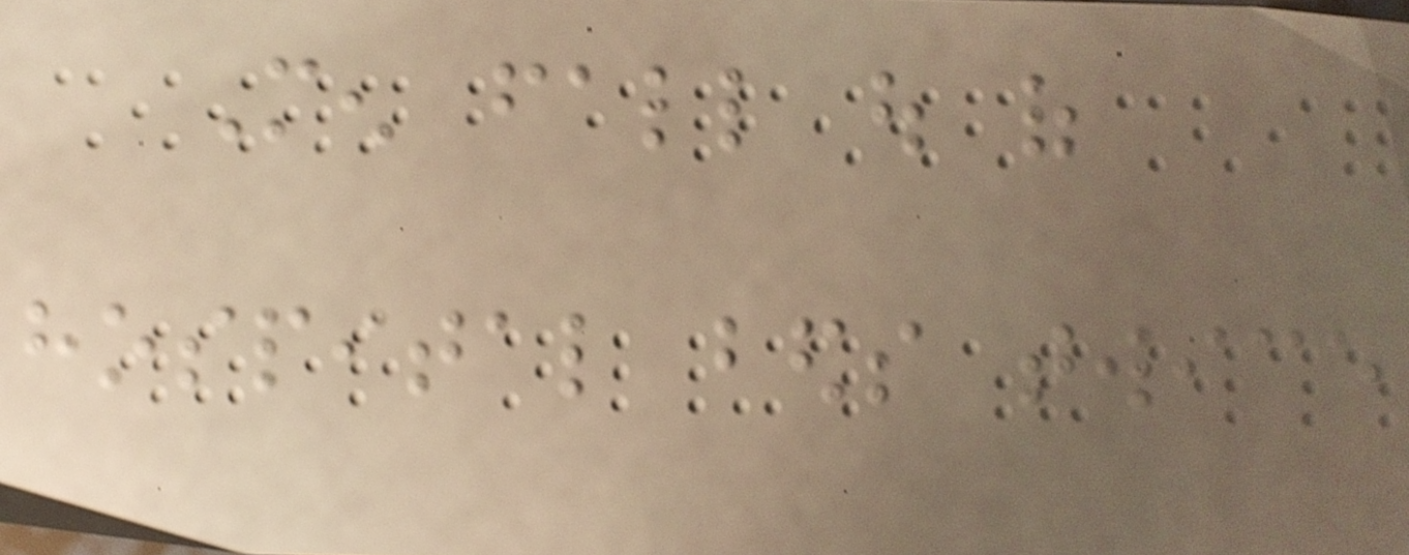Men fall out of
hospital beds twice
